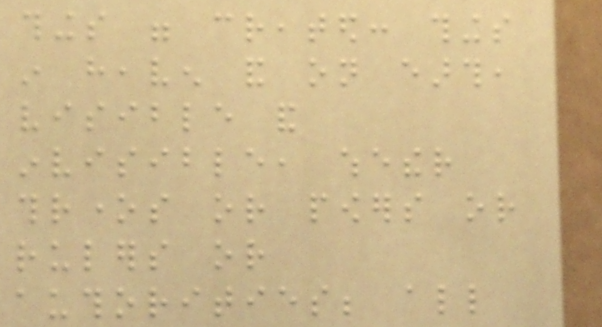things were created: things
in heaven and on earth,
visible and
invisible, whether
thrones or powers or
rulers or
authorities; all
